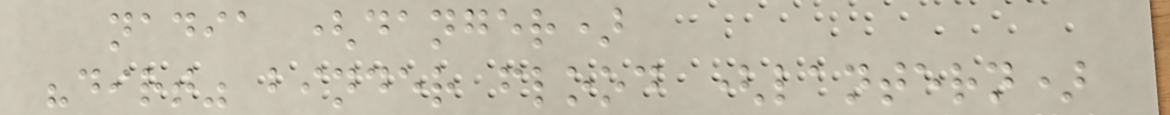nadia (danger)
"dirt" binder flood (lantern)
